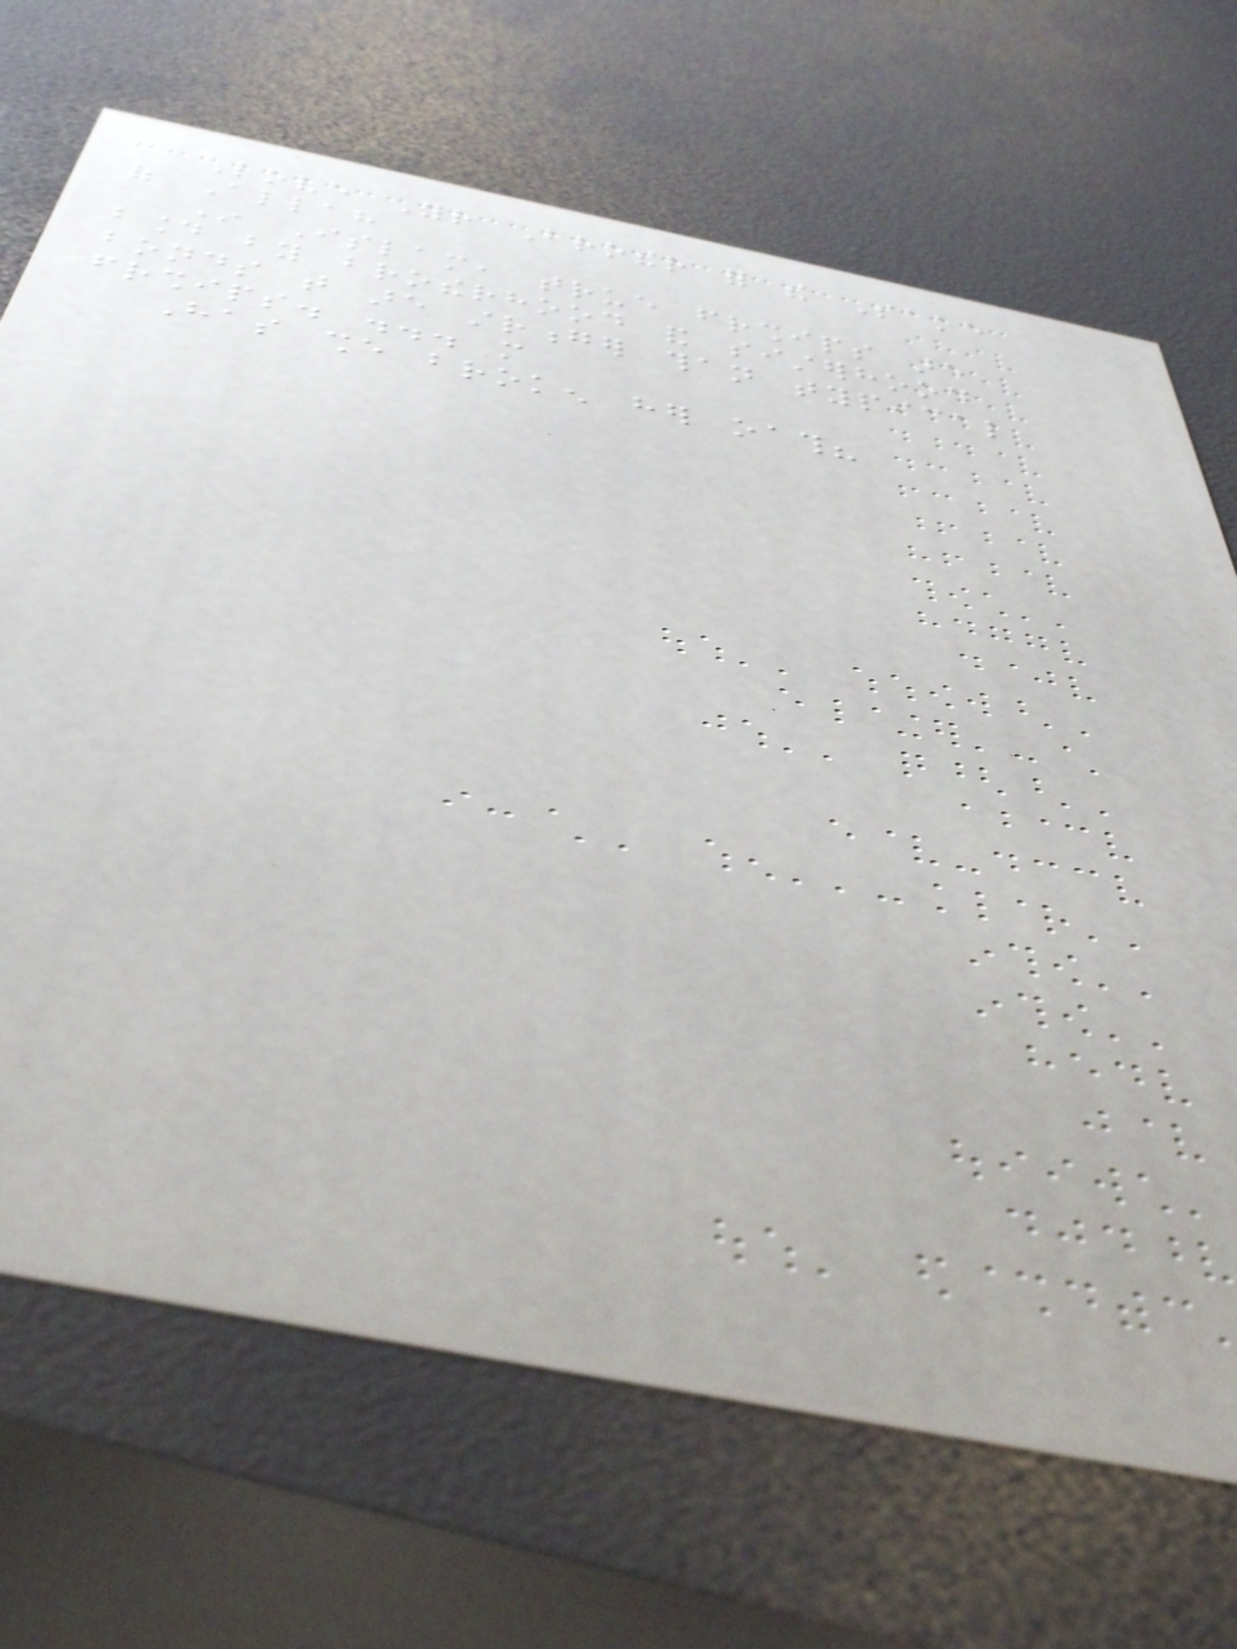Love Your Brother for the Sake
of Allah
In Islam, true friendships are
bound by brotherhood and sisterhood
bonds that are stronger than typical
friendships. ... more
Has she broken her oath?
